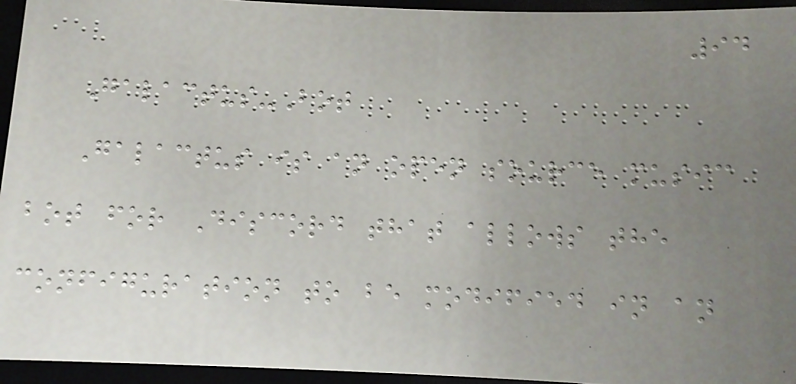94
Galactus-Bot
Galactus is an open source music
bot for Discord that allows the
configuration to be modified in an
